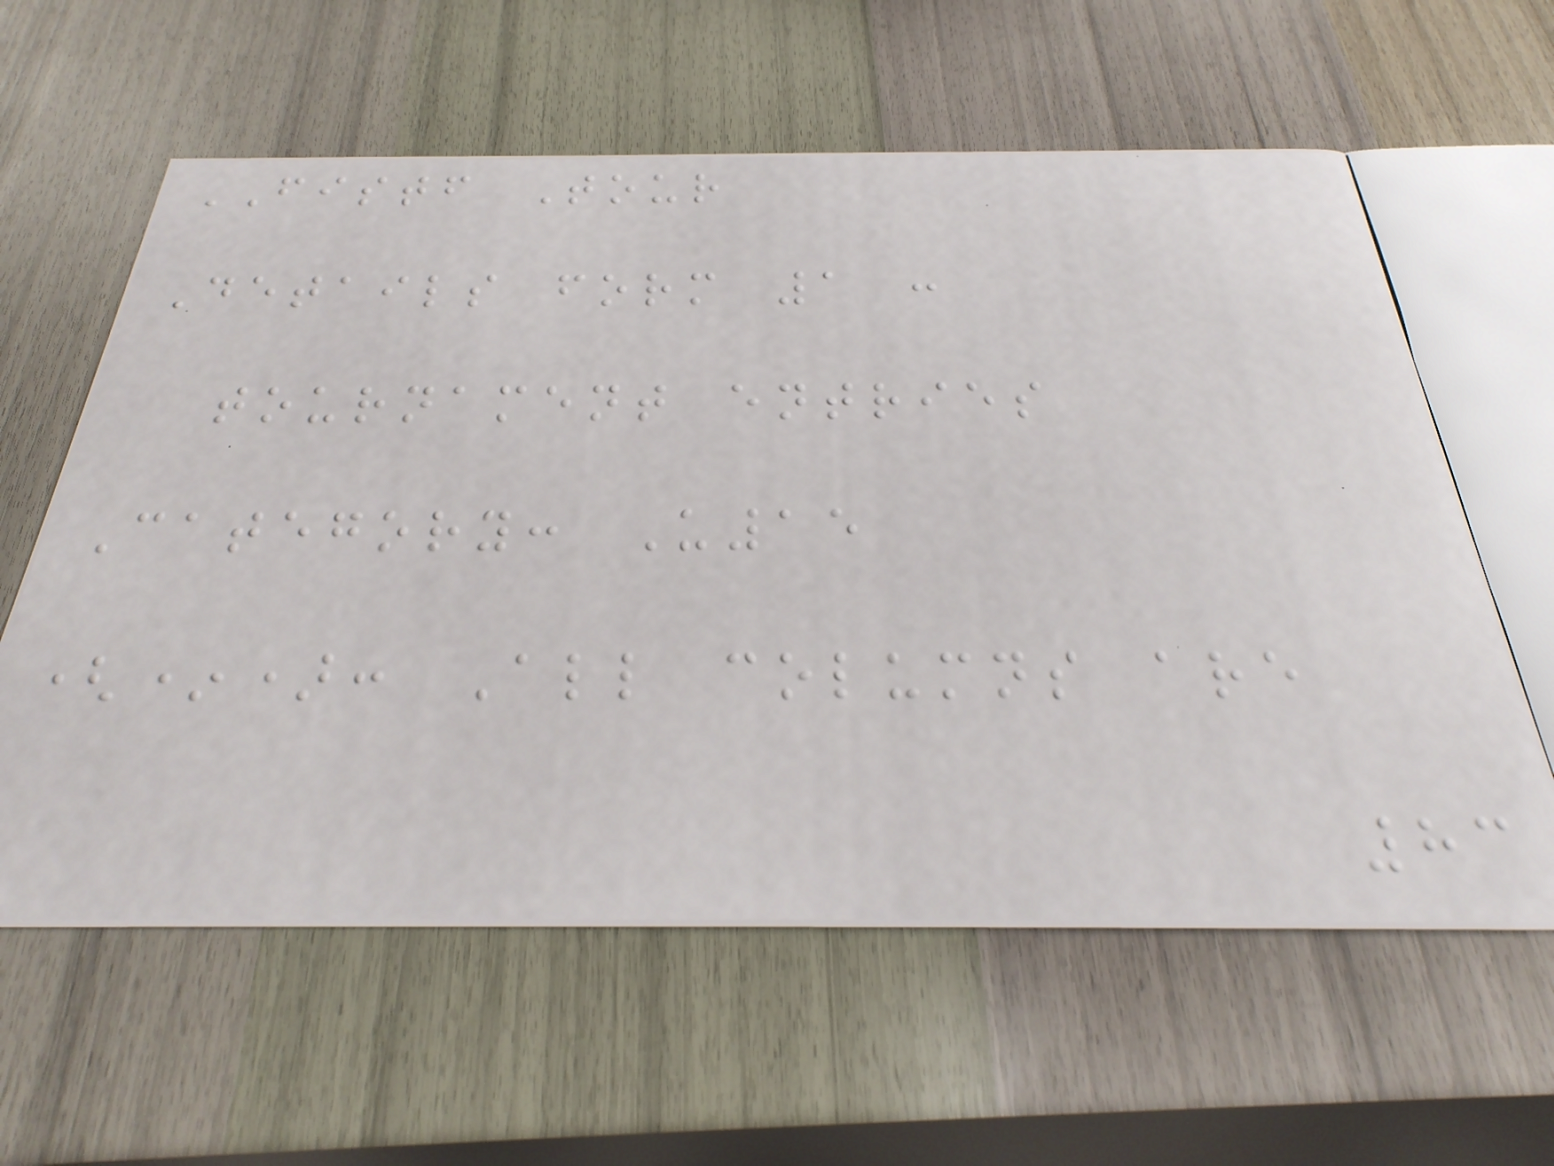FISTF Tour
Details form 1 :
tournament entries
Category: U15
(*): All columns are
83
